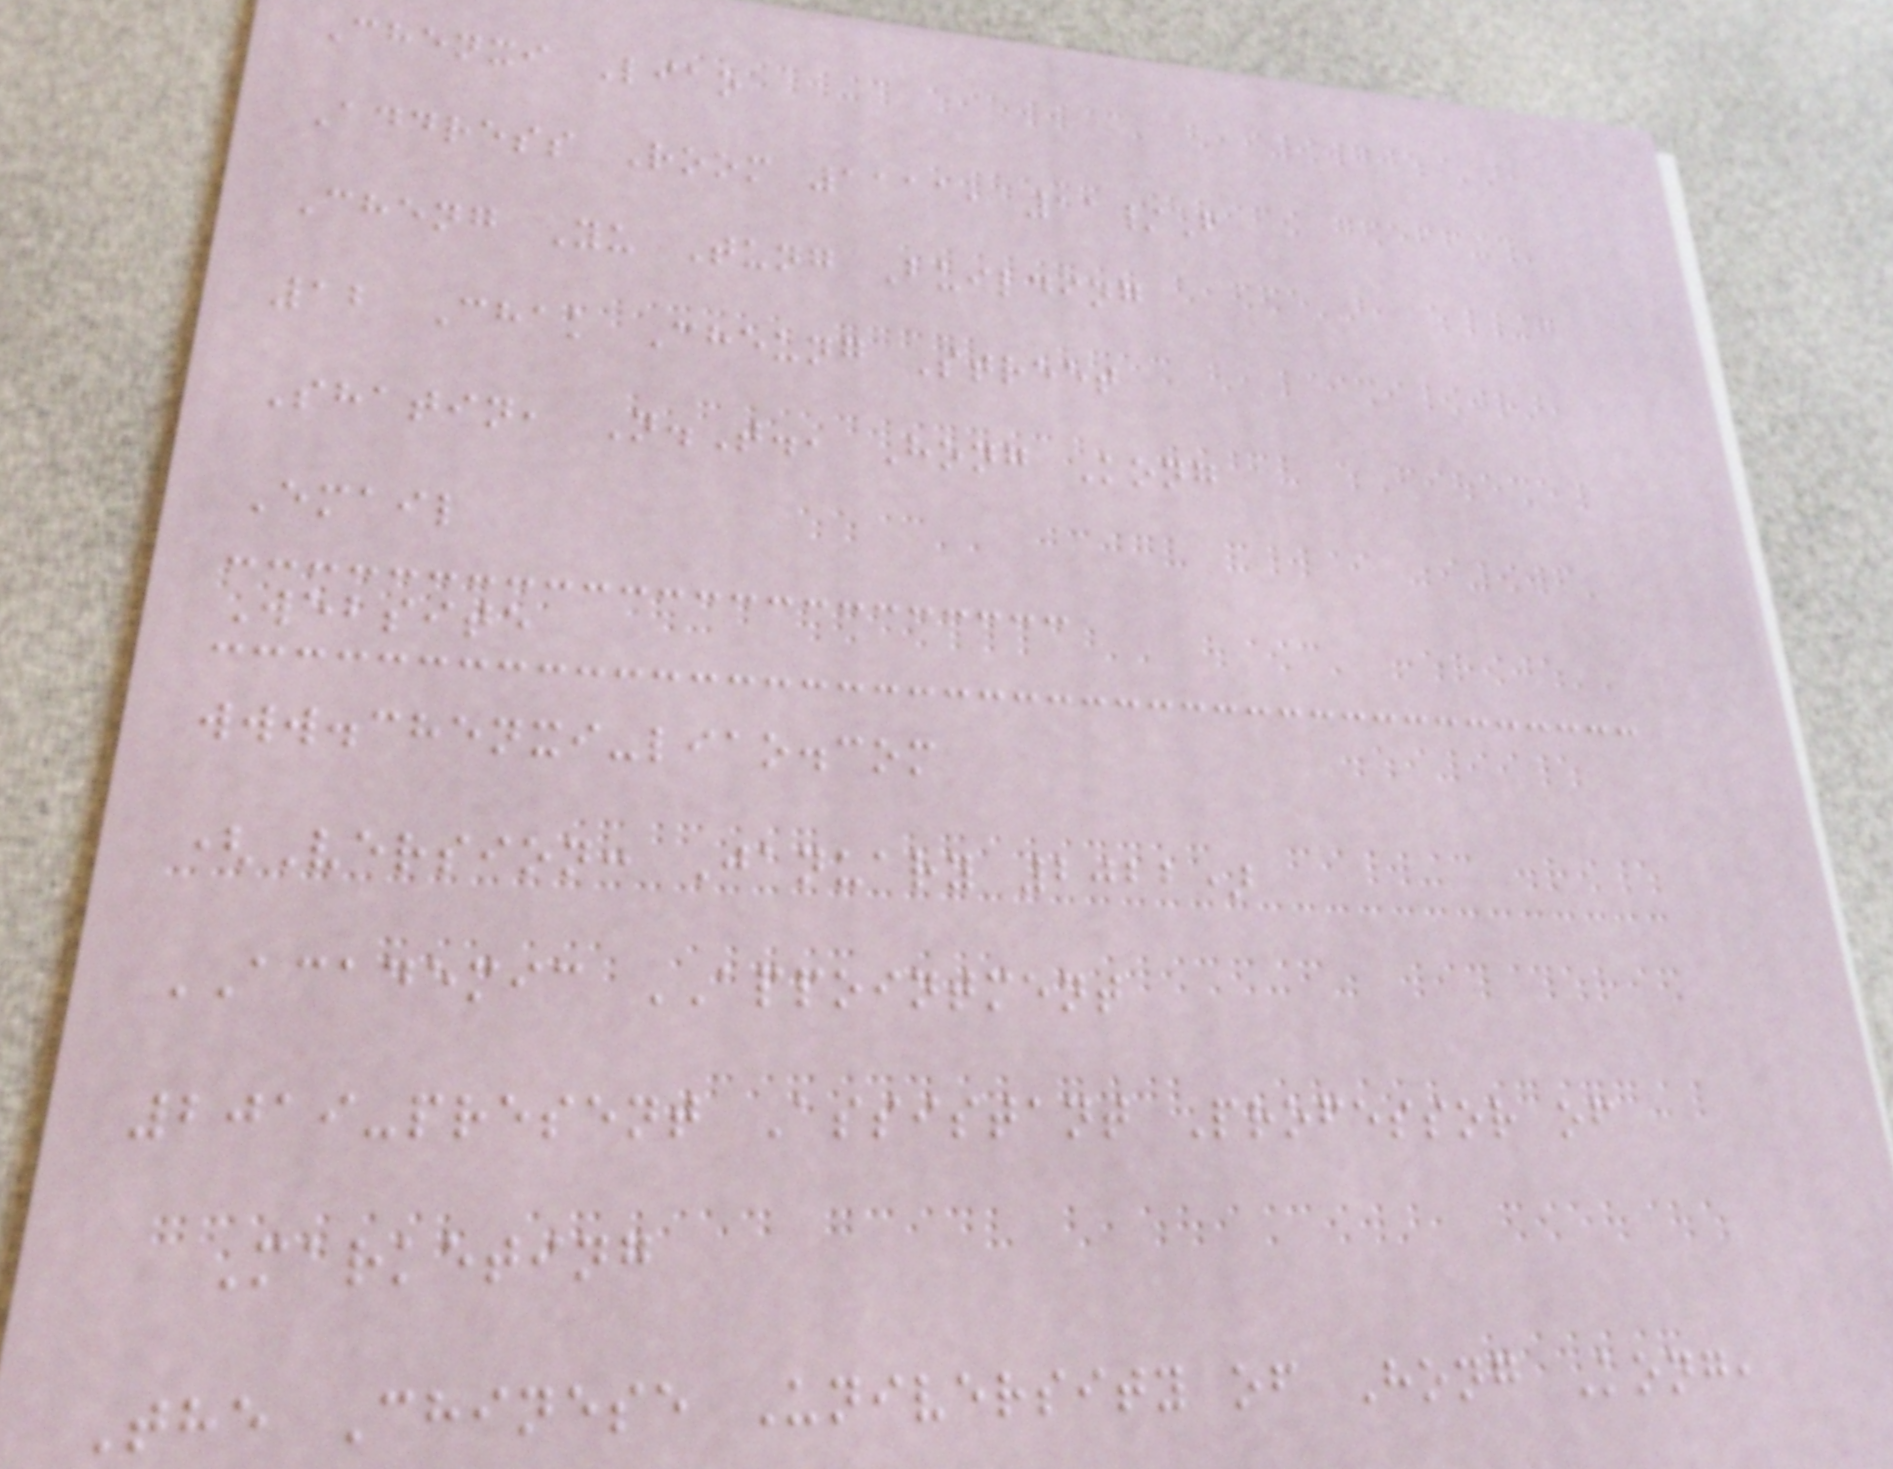Chenxi Liao
Address Room 1111, 11/F
Cheng Yu Tung Building
12 Chak Cheung Street
Shatin, N.T., Hong Kong
Email
Website
www.chenxi-liao.com
(Version: January 2022)
ACADEMIC APPOINTMENT
2019-present Assistant Professor of
Marketing
The Chinese University of Hong Kong,
